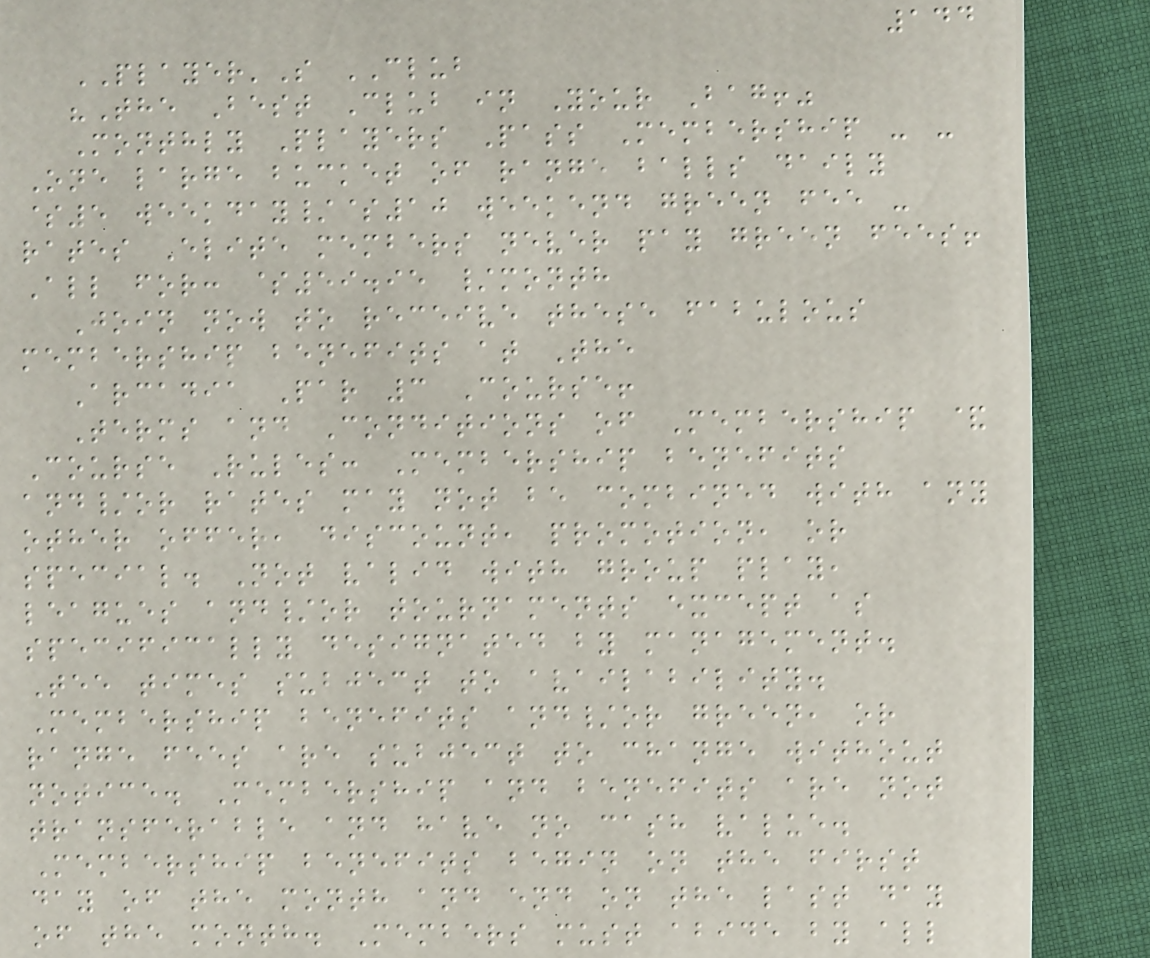144
PLAYER'S CLUB
"The Best Club in Your Bag!"
Monthly Players Pass Membership - -
One large bucket of range balls daily
$5 weekday/$10 weekend green fee -
rates Elite members never pay green fees!
All for: $59.95 /month
Join now to receive these fabulous
membership benefits at The
Arcadia Par 3 Course!
Terms and Conditions of Membership &
Course Rules: Membership benefits
and/or rates may not be combined with any
other offer, discount, promotion, or
special. Not valid with group play,
leagues and/or tournaments except as
specifically designated by management.
Tee times subject to availability.
Membership benefits and/or green, or
range fees are subject to change without
notice. Membership and benefits are not
transferable and have no cash value.
Membership benefits begin on the first
day of the month and end on the last day
of the month. Members must abide by all
